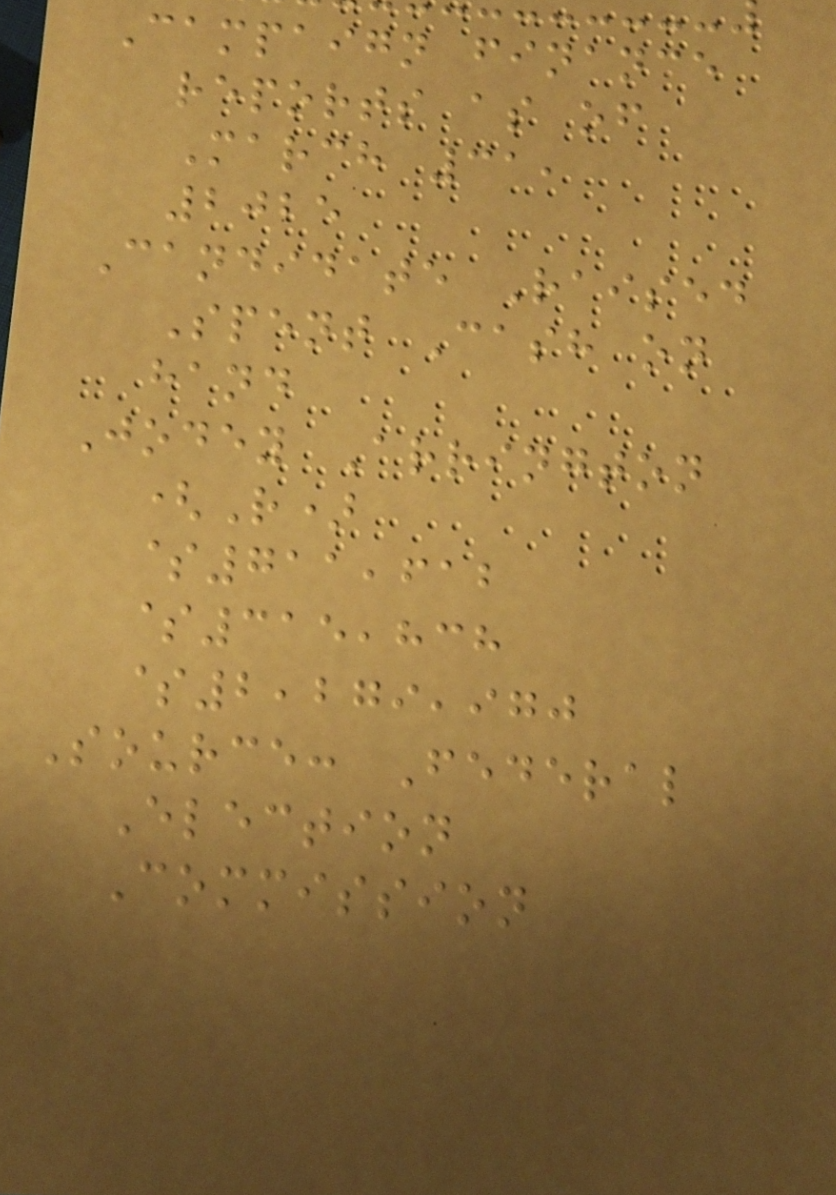Campaign finance
reports as of
March 31,
2025
Candidate Raised
Spent Cash on
hand
Jodey Arrington
(R)
$711,612
$315,838
$2,279,970
Source: Federal
Election
Commission
